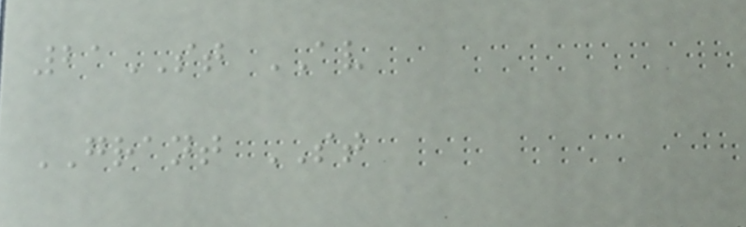21ST AV
GRANT ST
